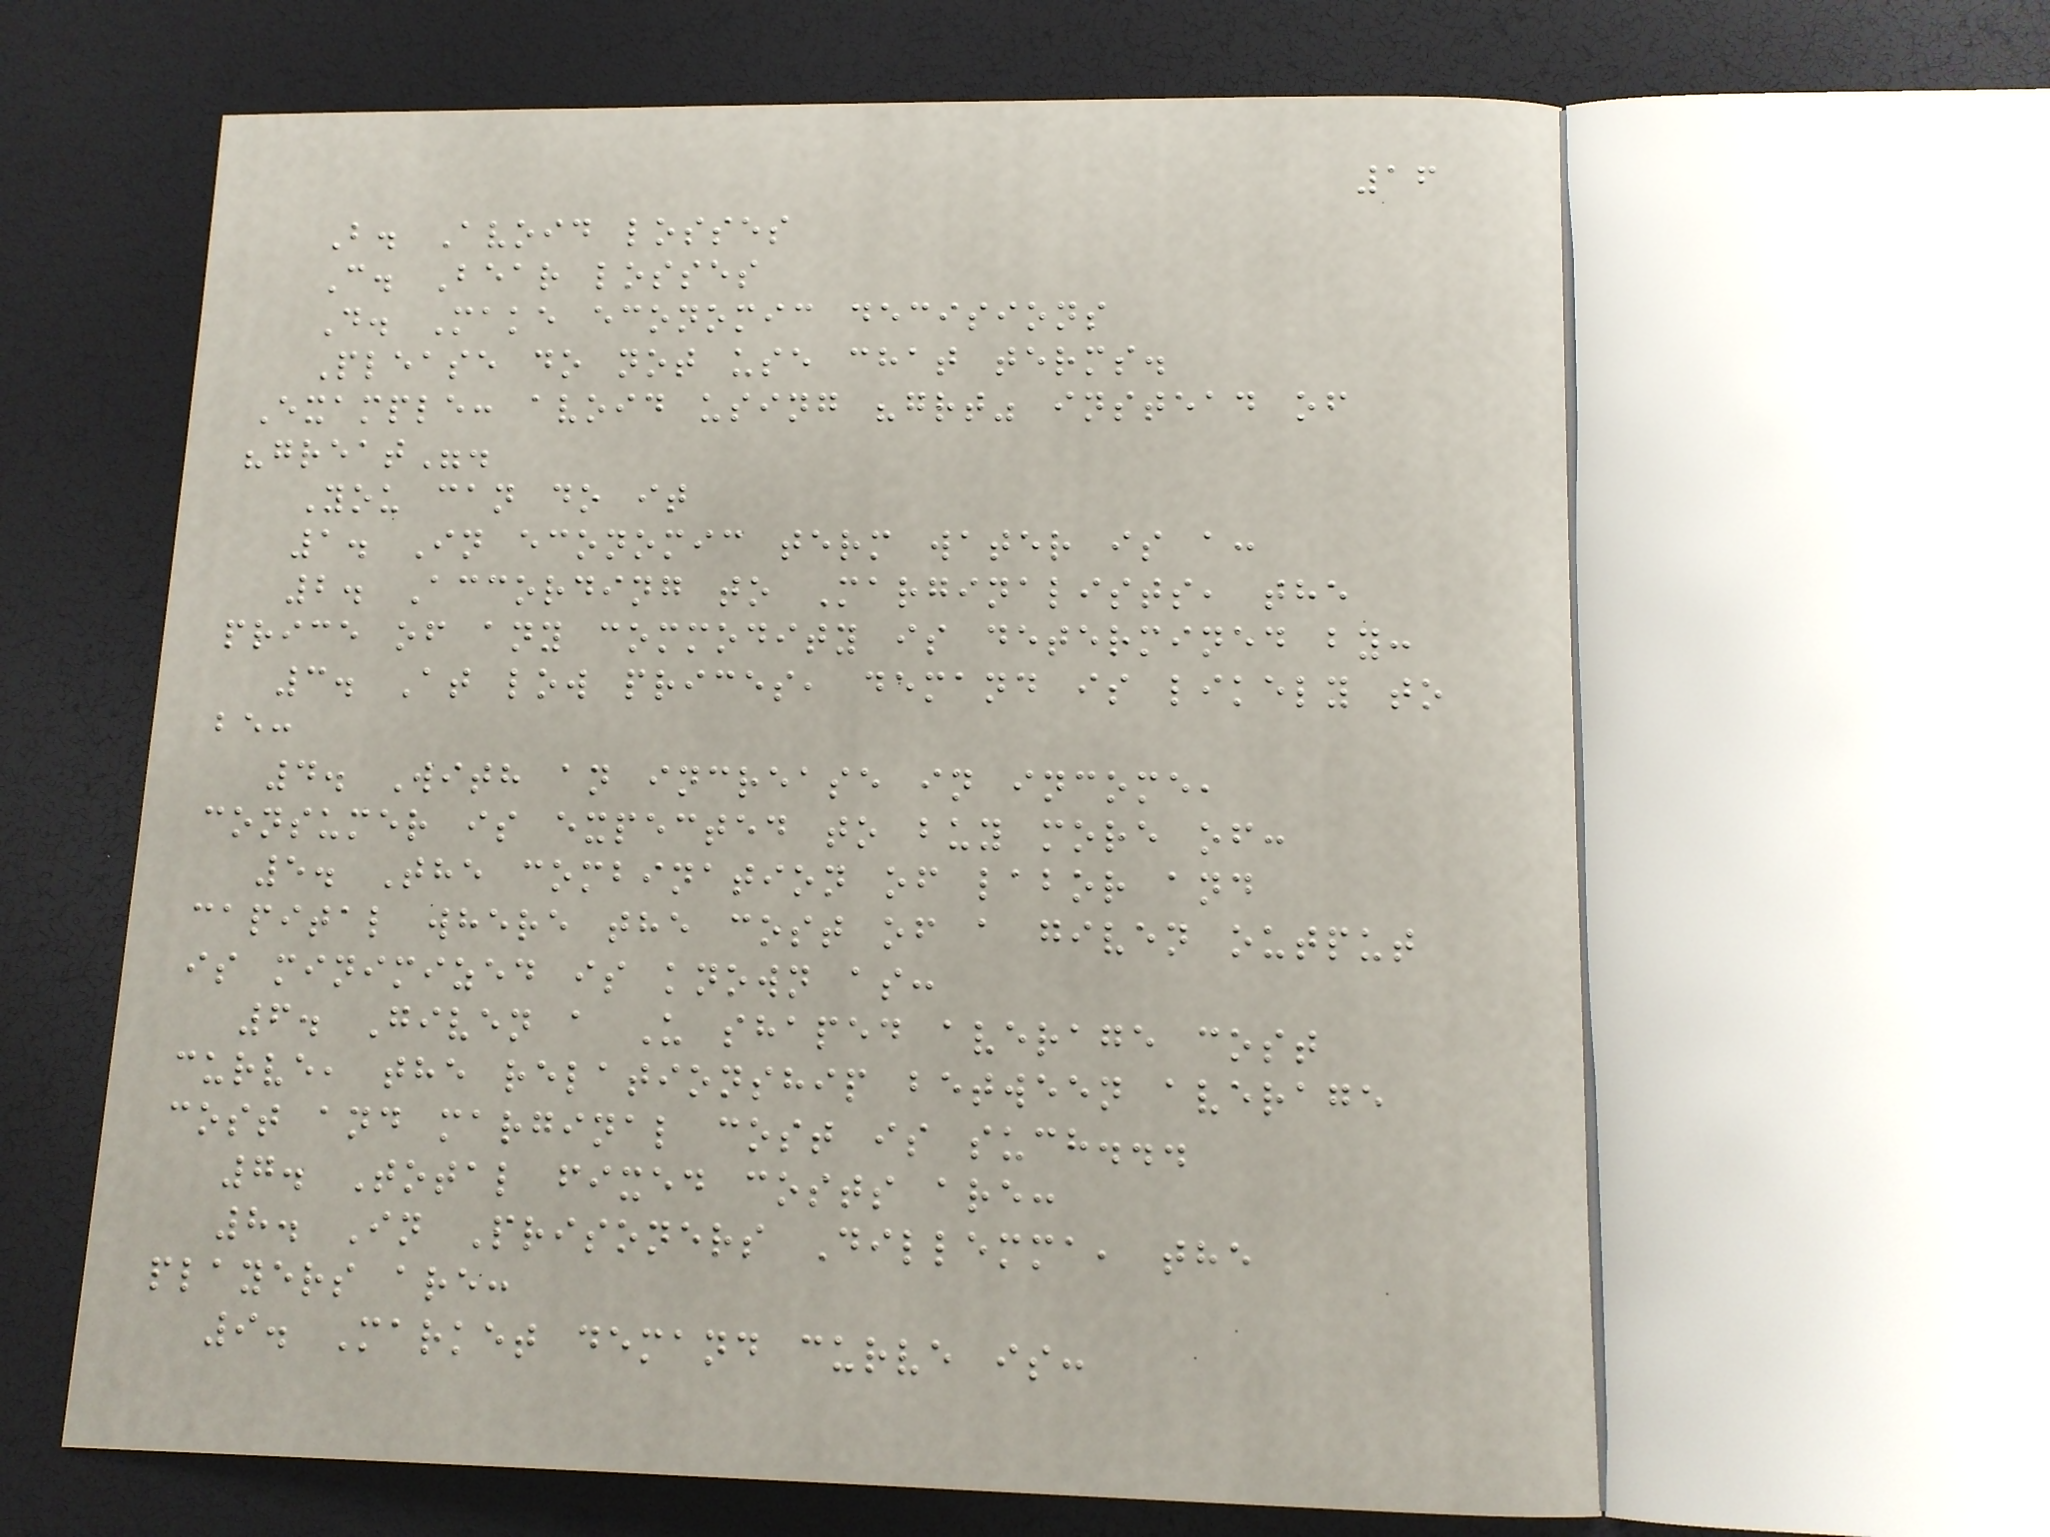16
B. Avoid losses
C. Bear losses
D. Make economic decisions
Please do not use chat terms.
Example: avoid using "grt" instead of
"great".
You can do it
1. In economic term water is a:
2. According to Marginalists, the
price of any commodity is determined by:
3. At low prices, demand is likely to
be:
4. With an increase in income,
consumer is expected to buy more of:
5. The combination of labor and
capital where the cost of a given output
is minimized is known as:
6. Given a U shaped average cost
curve, the relationship between average
cost and marginal cost is such...
7. Total fixed costs are:
8. In Prisoners Dillemma, the
players are:
9. Market demand curve is:
